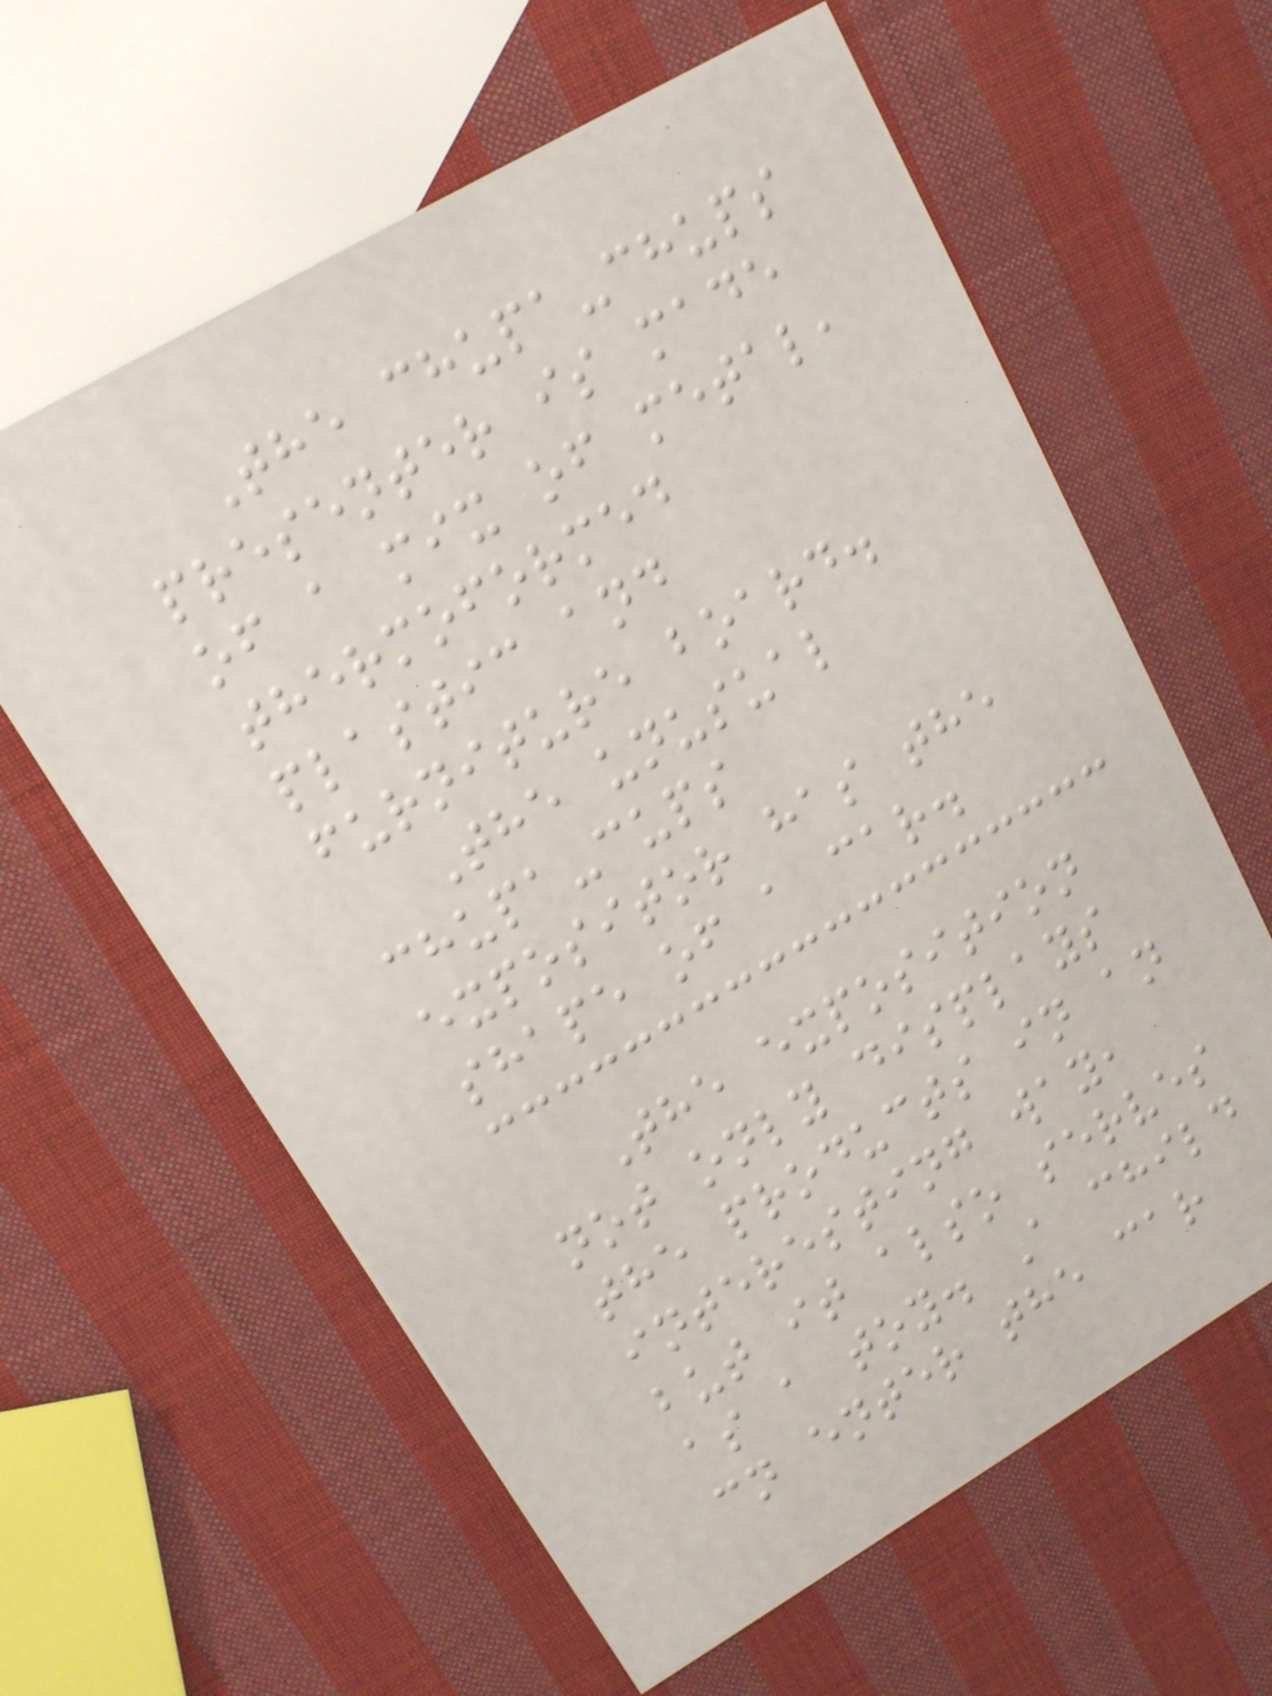The chupa-chups
presenter is made
of a mix of metal,
thermoformed
plastic and
furniture board.
The unusual
chupa-cups
expositor has the
shape of a car.
The exposition
not only displays
the products in an
interesting way,
but it also serves
as a toy. A child
cn enter the car
